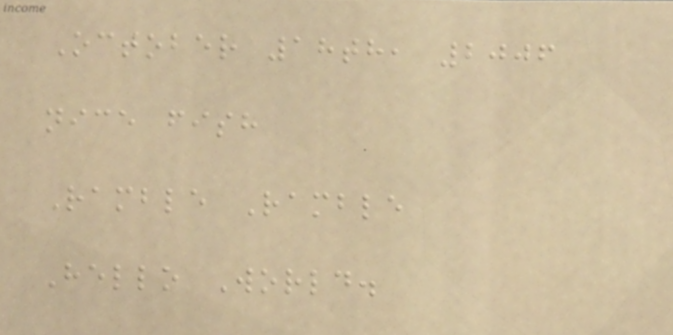October 18th, 2006
nice fish
Ramble Ramble
Hello World.
